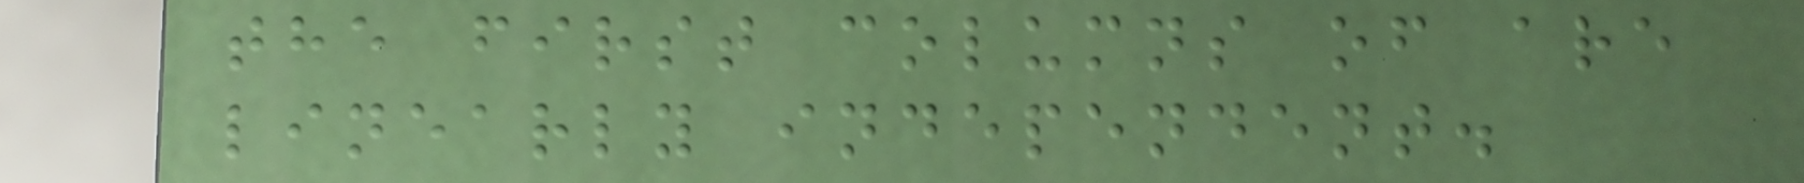the first columns of are
linearly independent.
